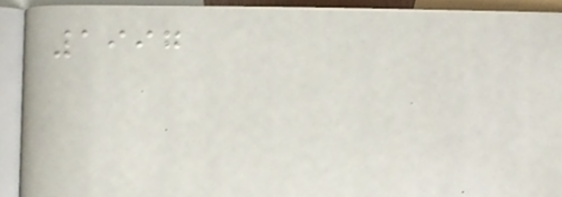1997
